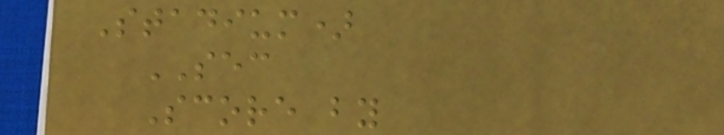Stadium)
SEC
Score by
